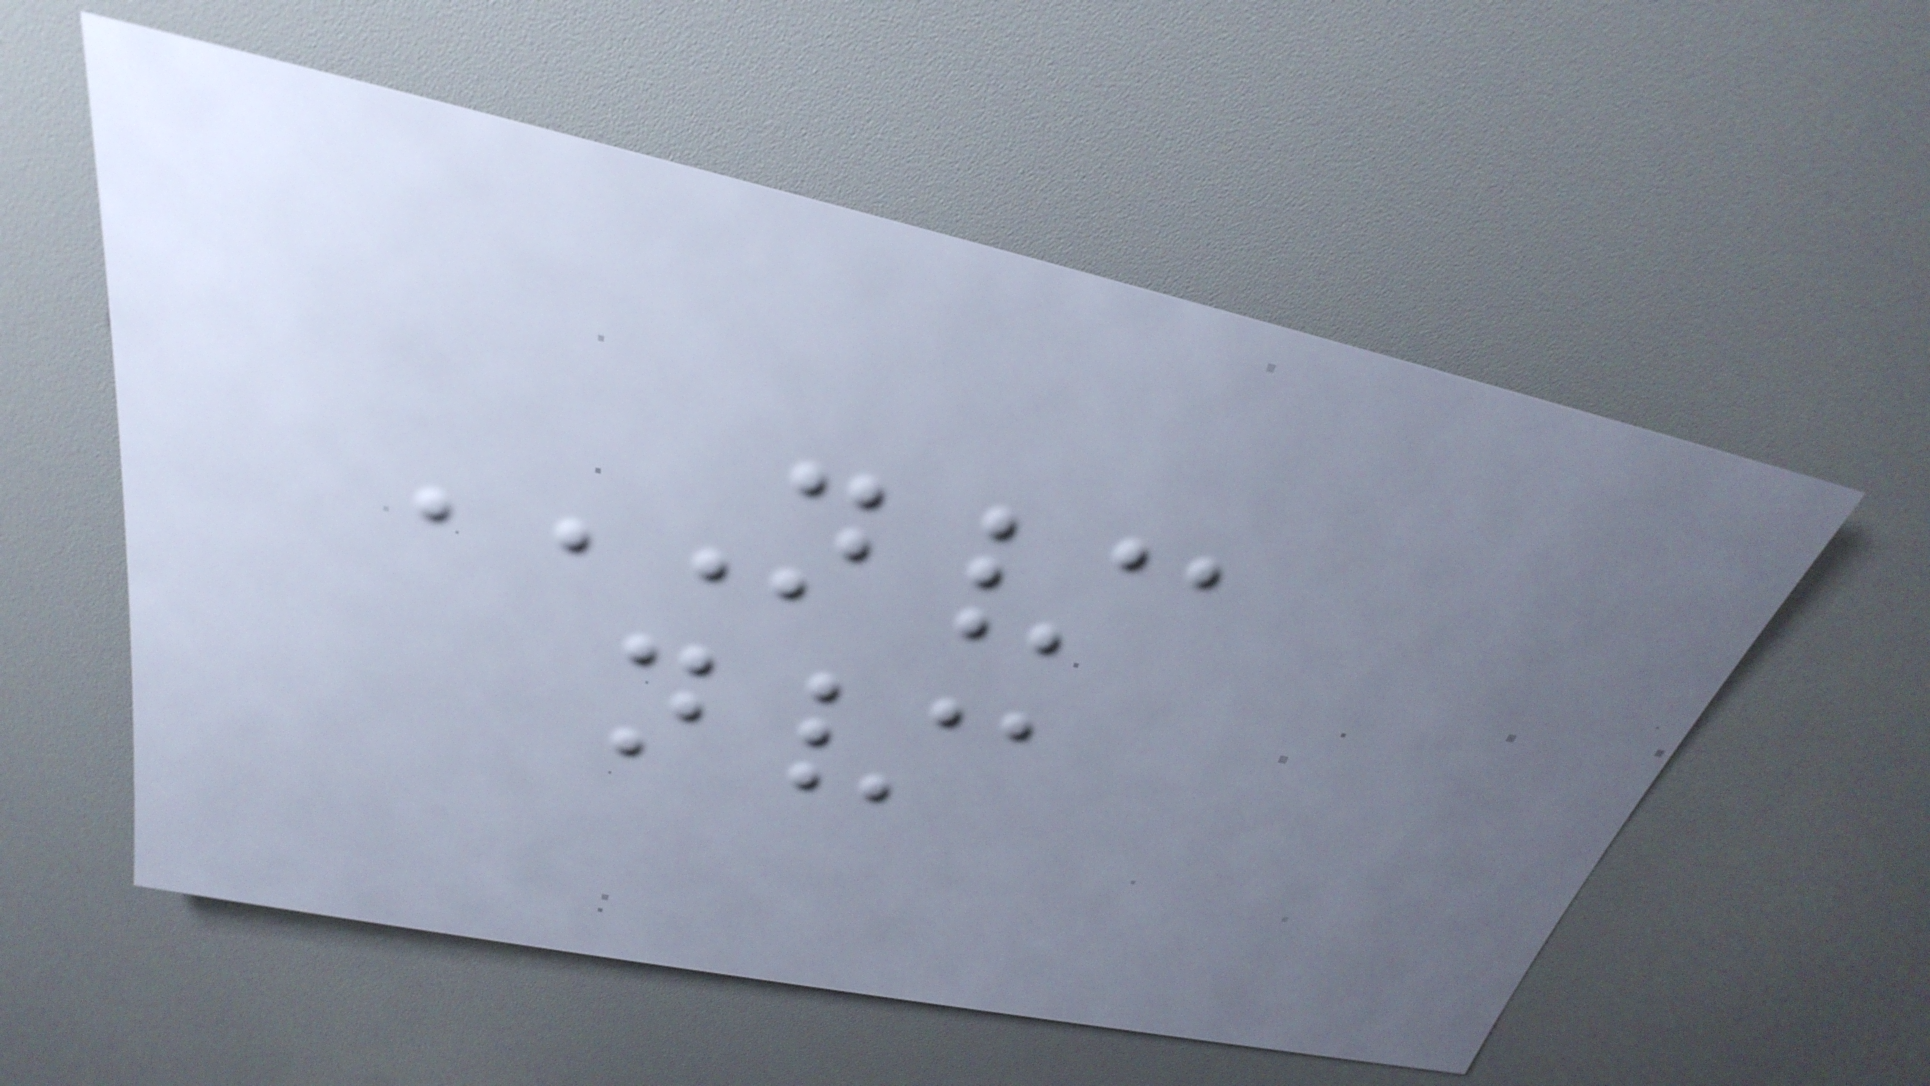N/A
N/A
